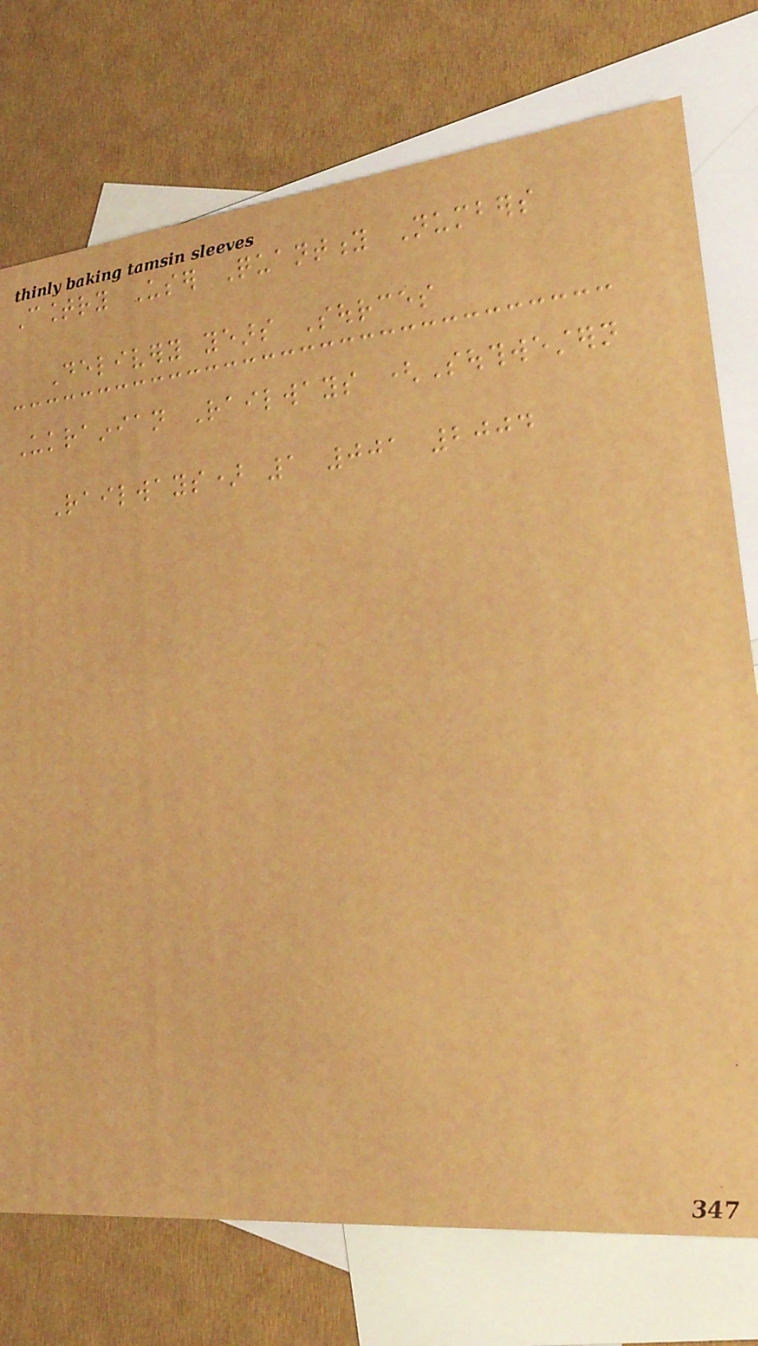Country User Quantity Numbers
Delivery years Sources
Ukrainian Railways (Southwestern
Railways) 1 001 2004
